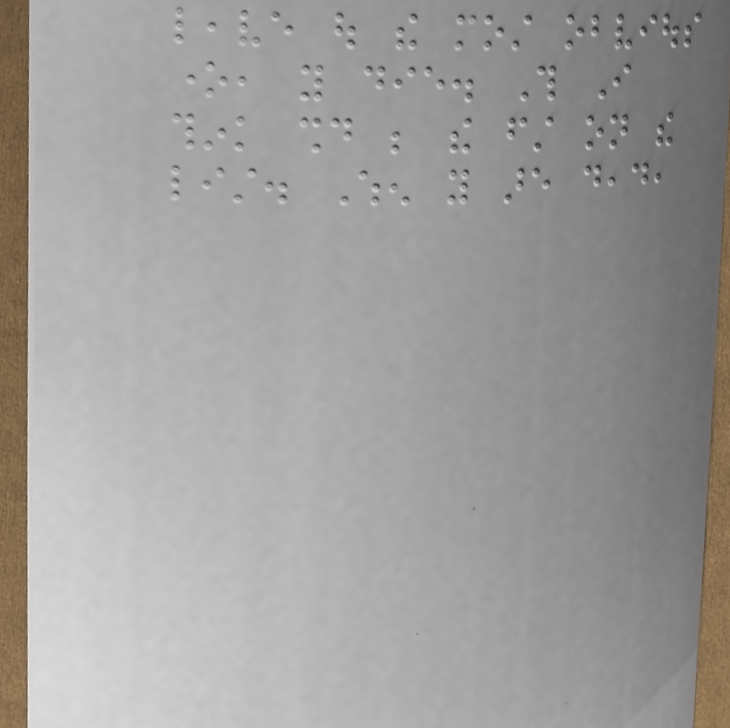leave out the most obvious
one, you die. This I
think should be the first on the
list. When you are dead,
